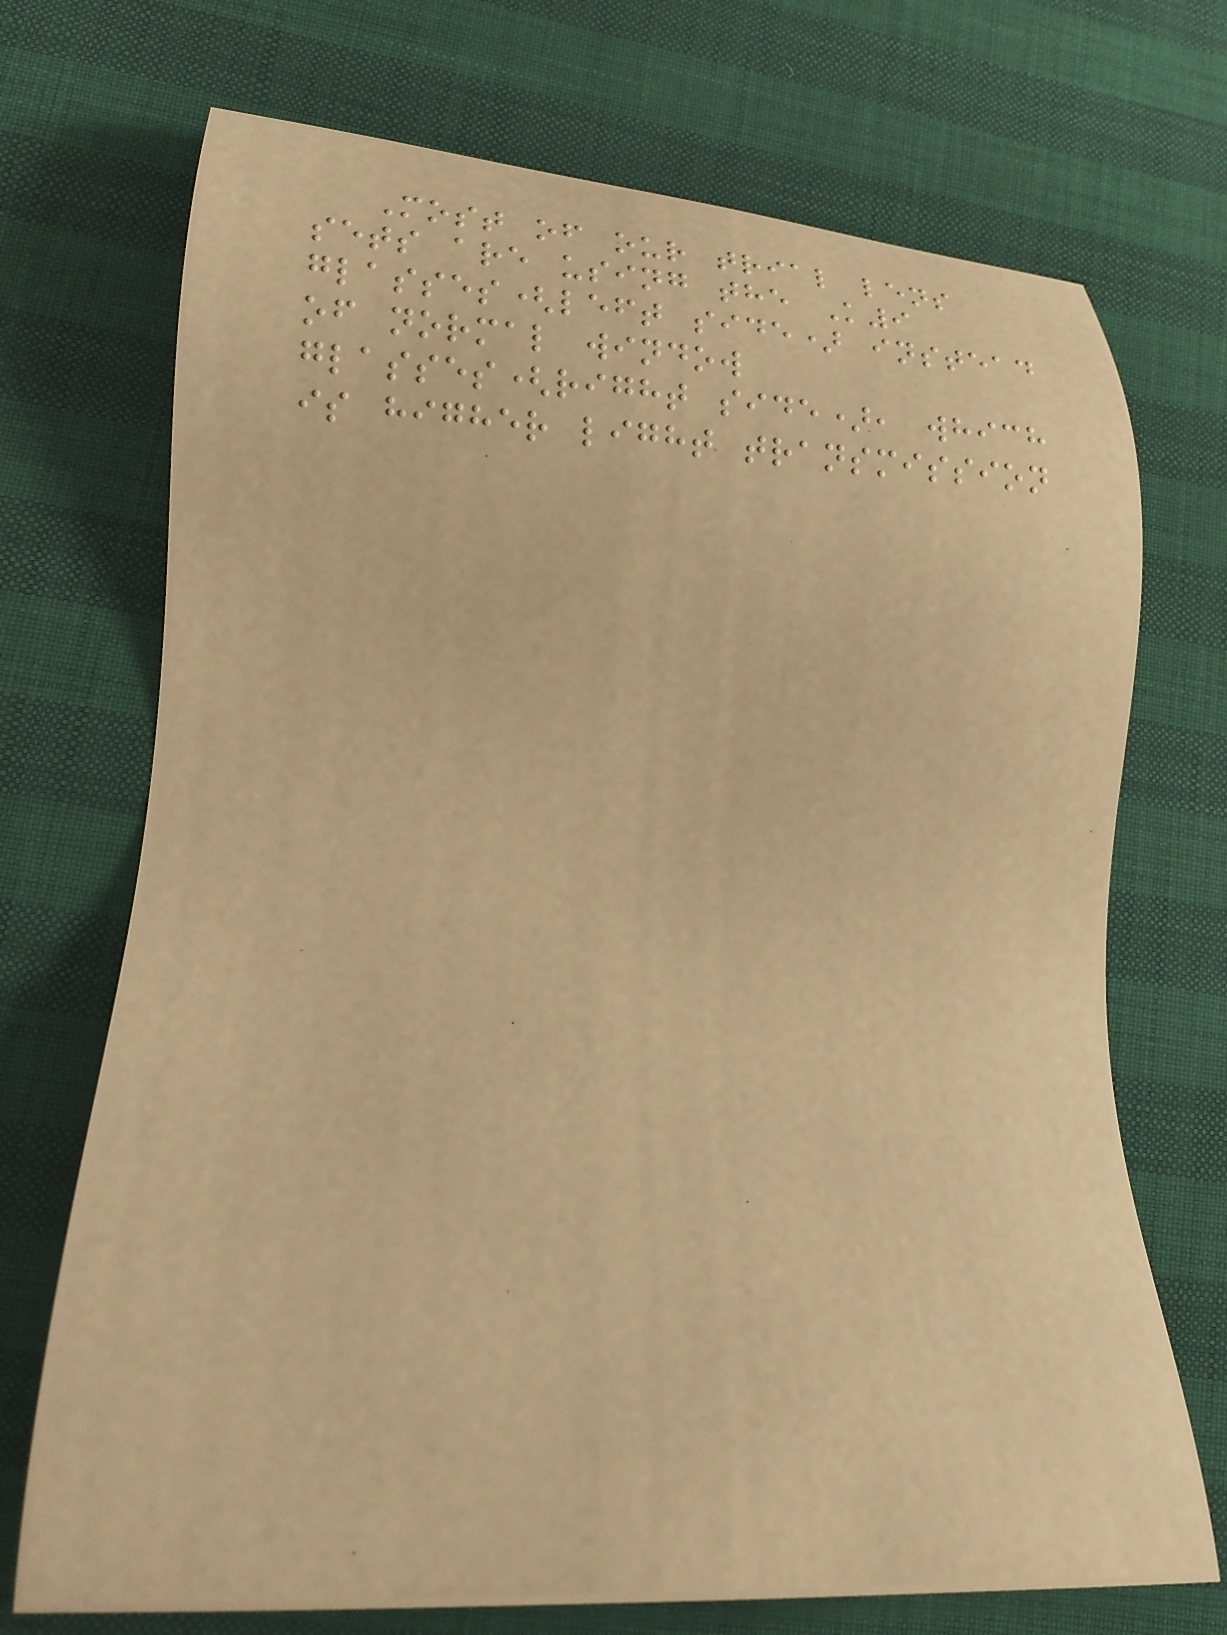Most of our trial lens
sets are using the K9
glasses(left side) instead
of normal window
glasses(right side), which
is higher light transmission
